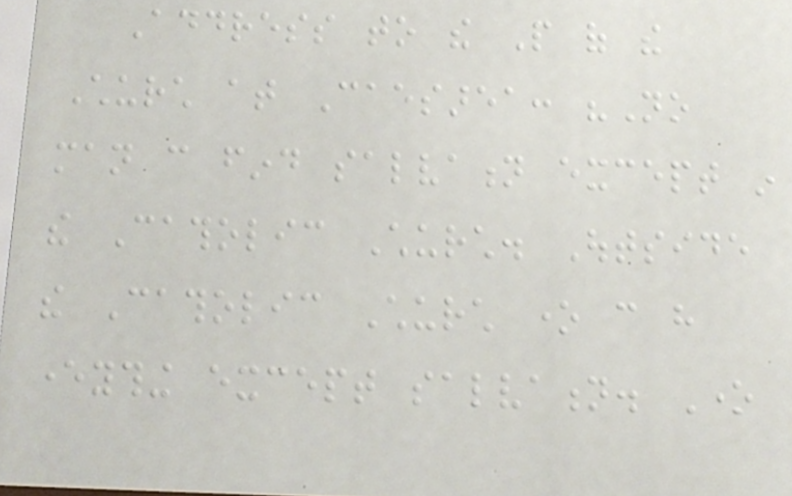Address to the People of the
Church at Caesarea: "No
man can find salvation except in
the Catholic Church. Outside
the Catholic Church one can have
everything except salvation. One
